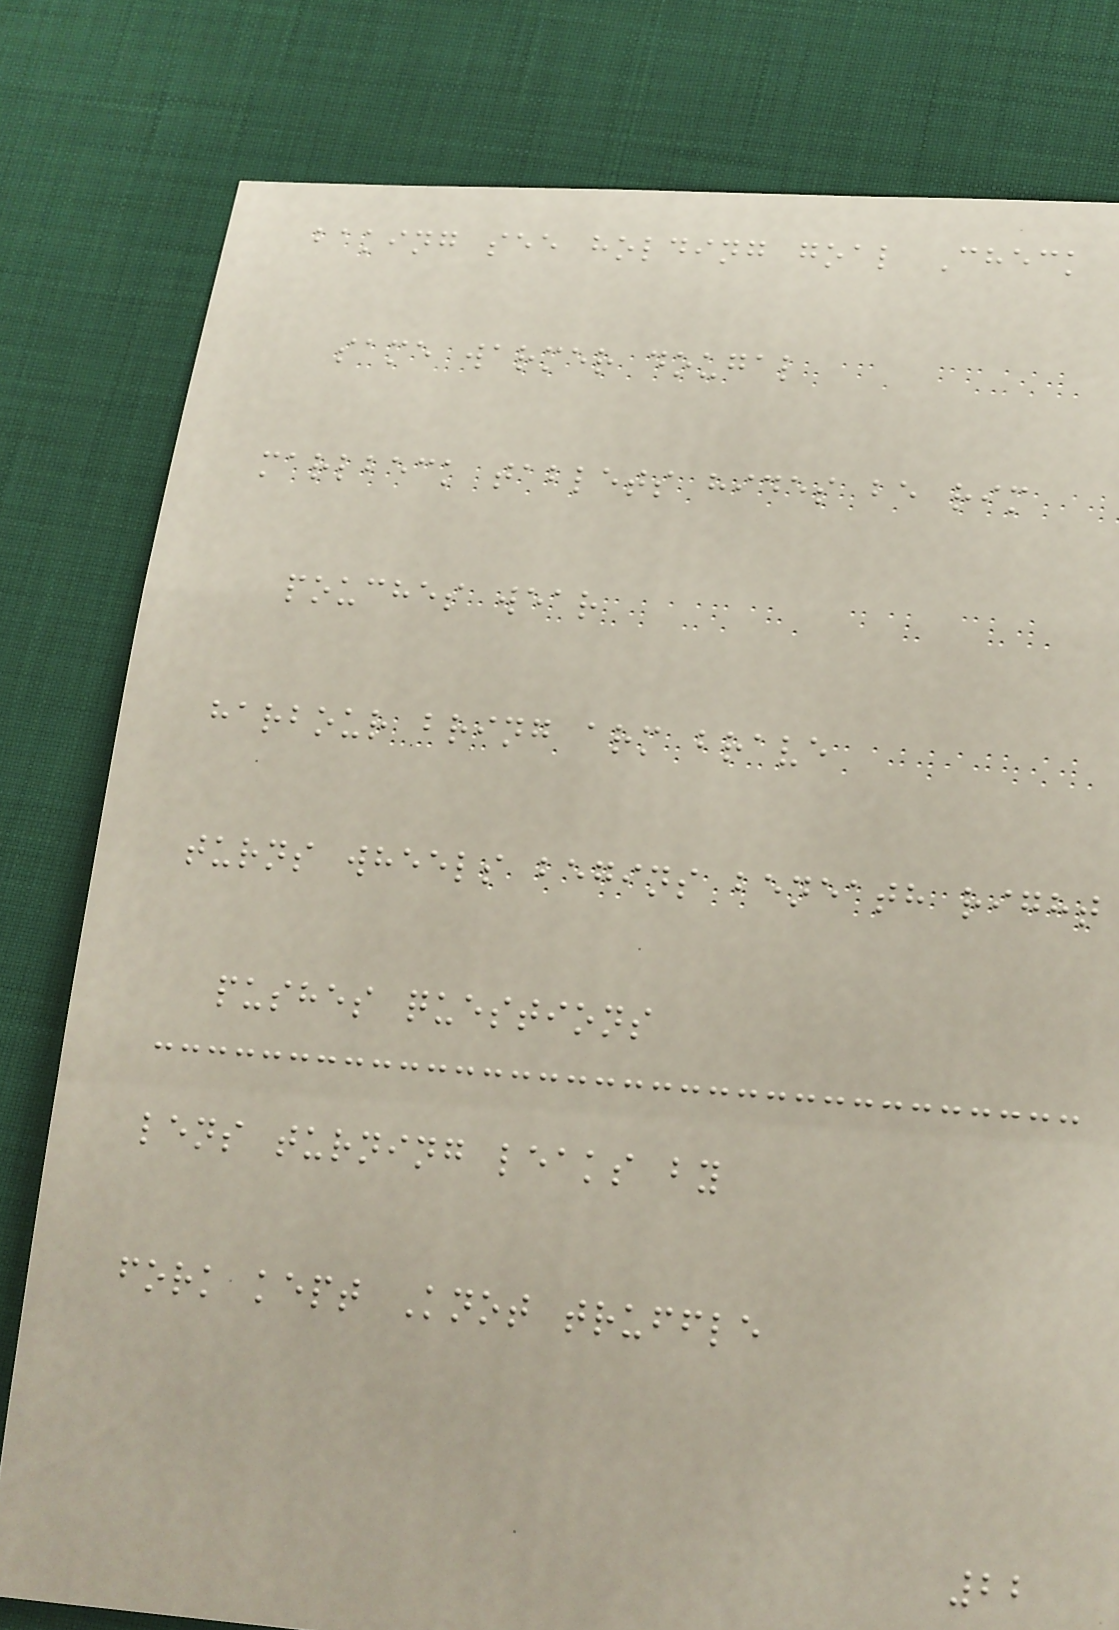baking see holding goal Check
same warmer dougal
marlbeck tablets hides be rim
pouches wear
harbour bring arm brave
turns wheels begins beneath right
pushes questions
lens turning leaks by
fork kept Knot truffle
22
